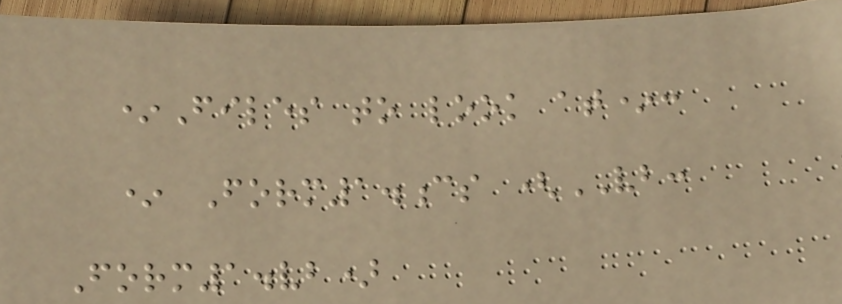*Files to look at*:
* Form1.cs (VB:
Form1.vb)
